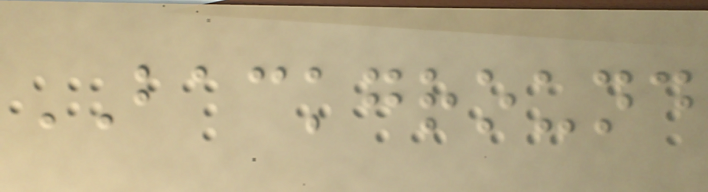BACKGROUND
